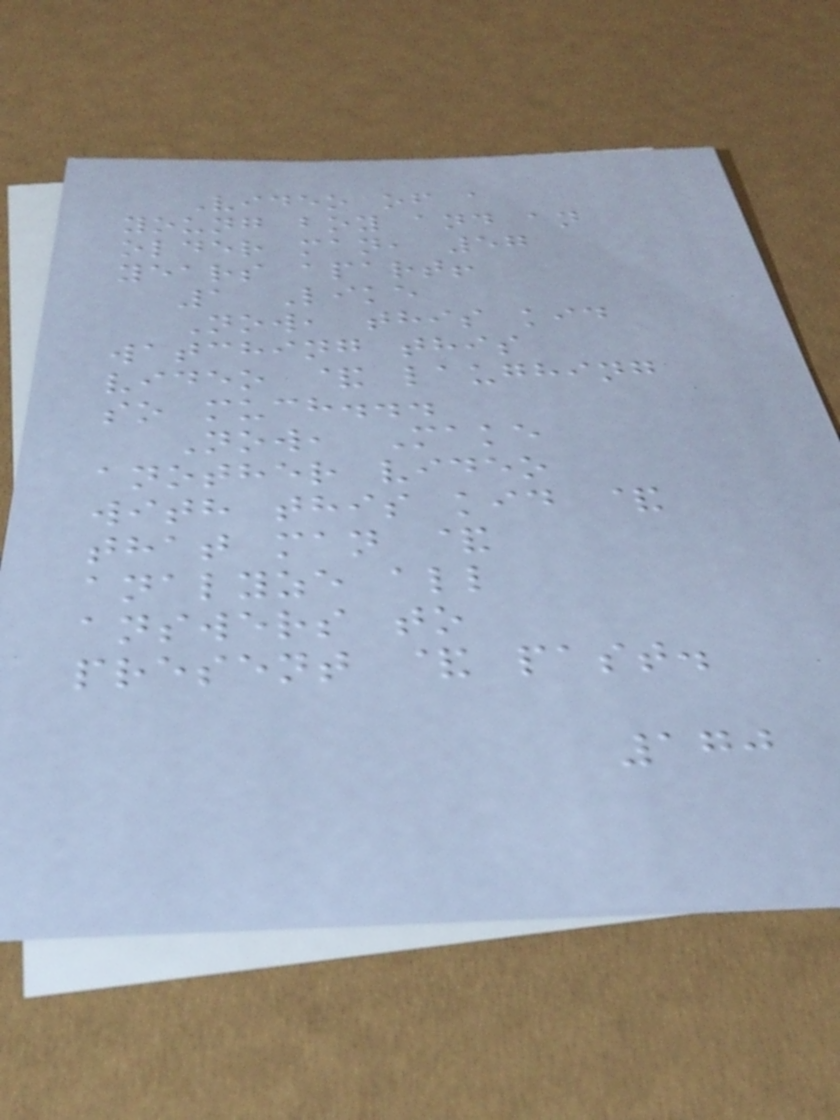Video of a
young boy and an
older man, 57
years apart!
1 Like
Now, this kid
watching this
video & laughing
so much...
Now, Make
another video
with this kid &
that man &
analyze all
answers to
present & past.
170
